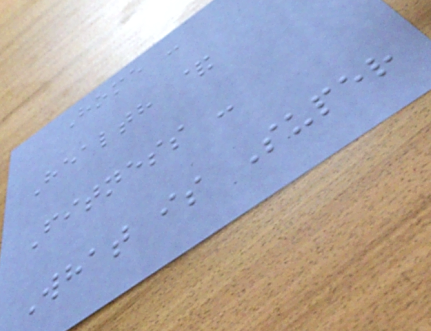Home -
Health &
Fitness -
What is Super
